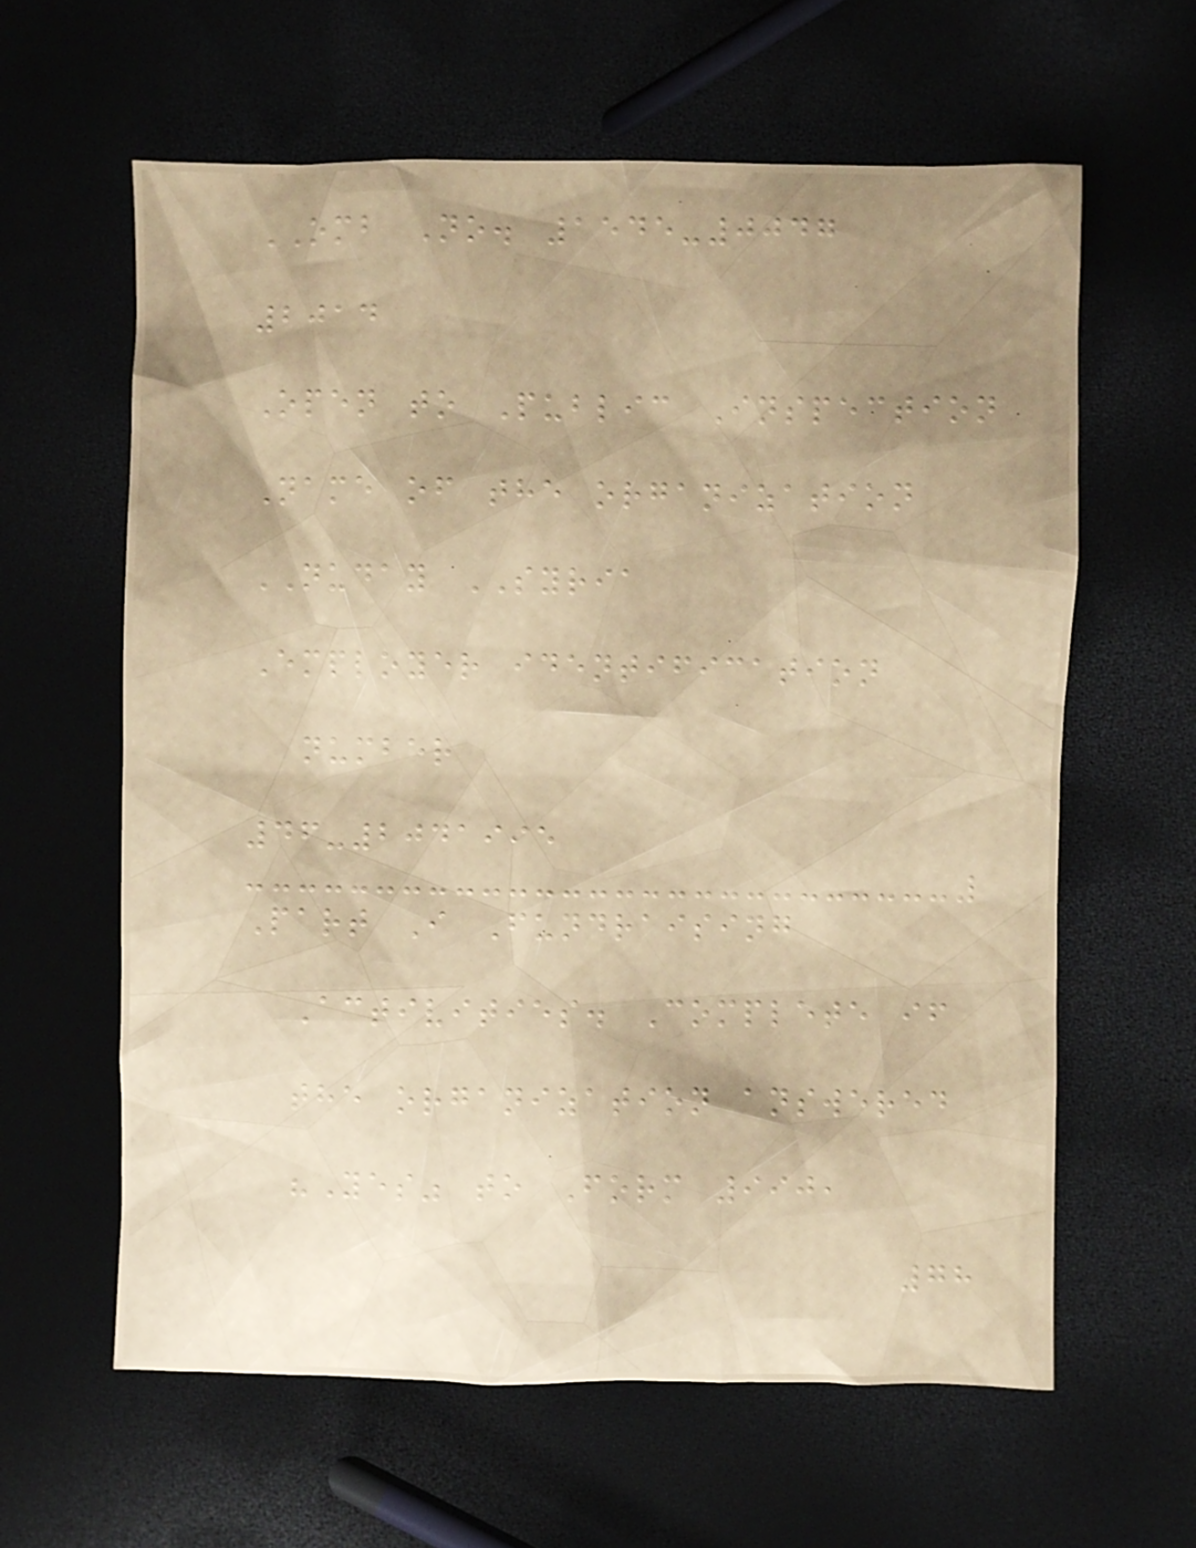OMB No. 1545-0047
2014
Open to Public Inspection
Name of the organization
NUDAY SYRIA
Employer identification
number
46-2041995
Part I Fundraising
Activities. Complete if
the organization answered
"Yes" to Form 990,
78
